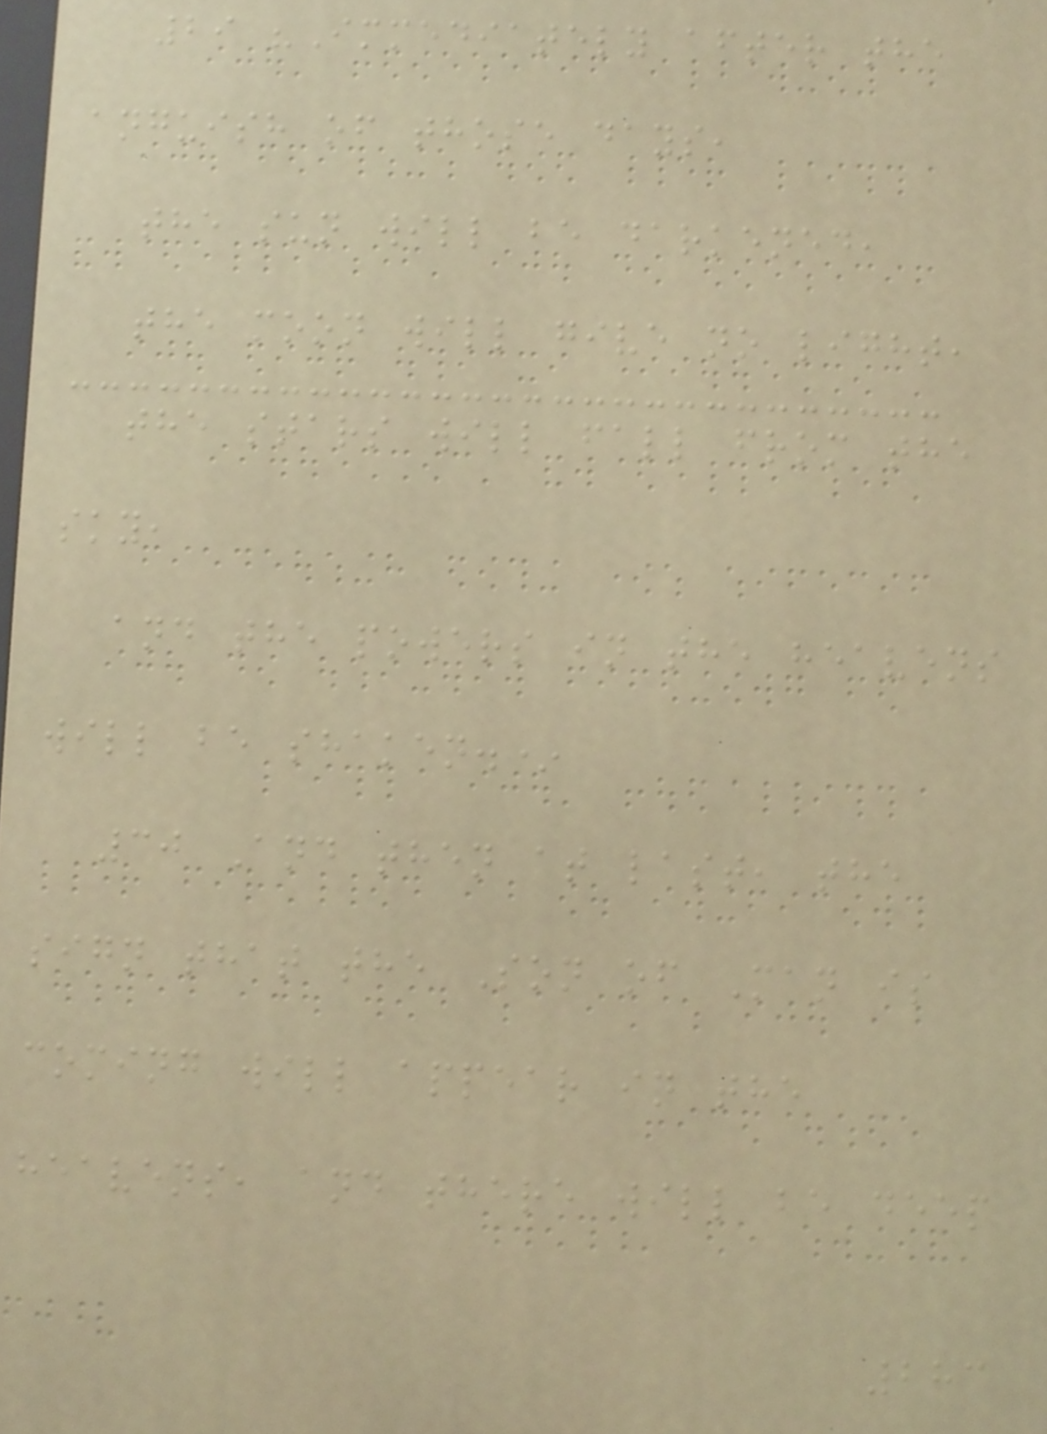29 "Immediately after the
anguish of those days,
the sun will be darkened,
the moon will give no light,
the stars will fall from the
sky,
and the powers in the heavens
will be shaken.*
30 And then at last, the
sign that the Son of Man is
coming will appear in the
heavens, and there will be deep
283
